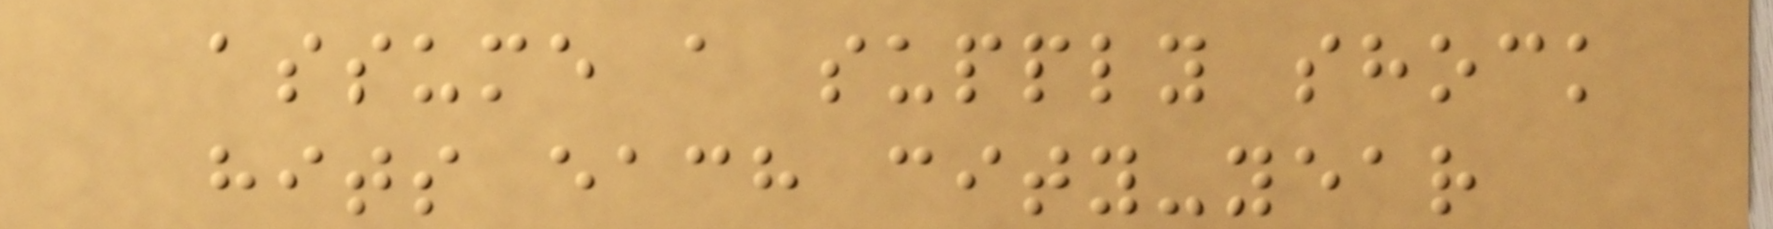assume a supply shock
hits each city-year
